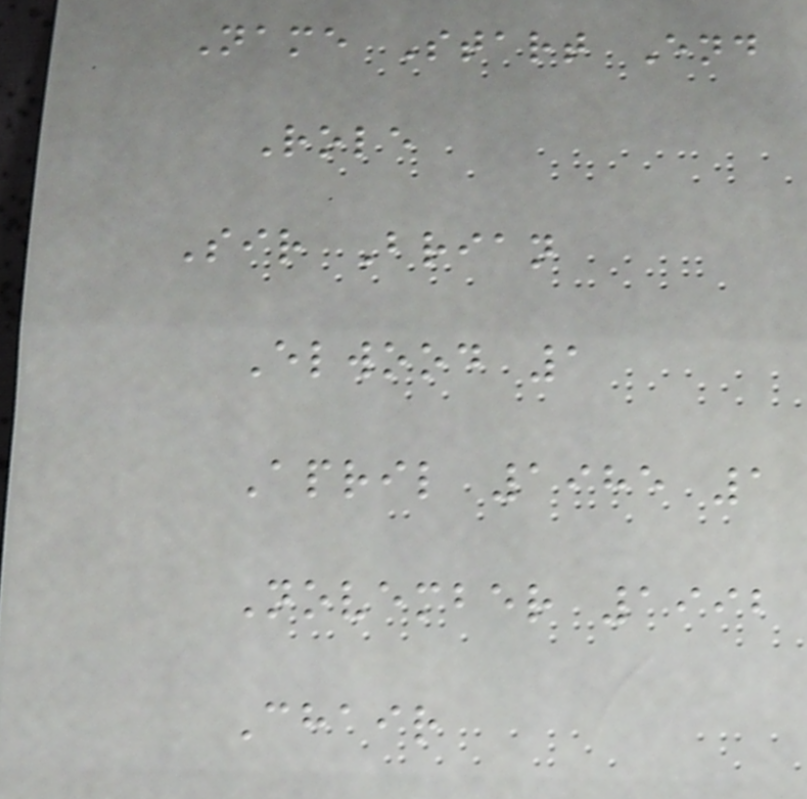Name Start End
Role
Sir Brian
Elwood 1
April 1985 1
November 1992
Chair
